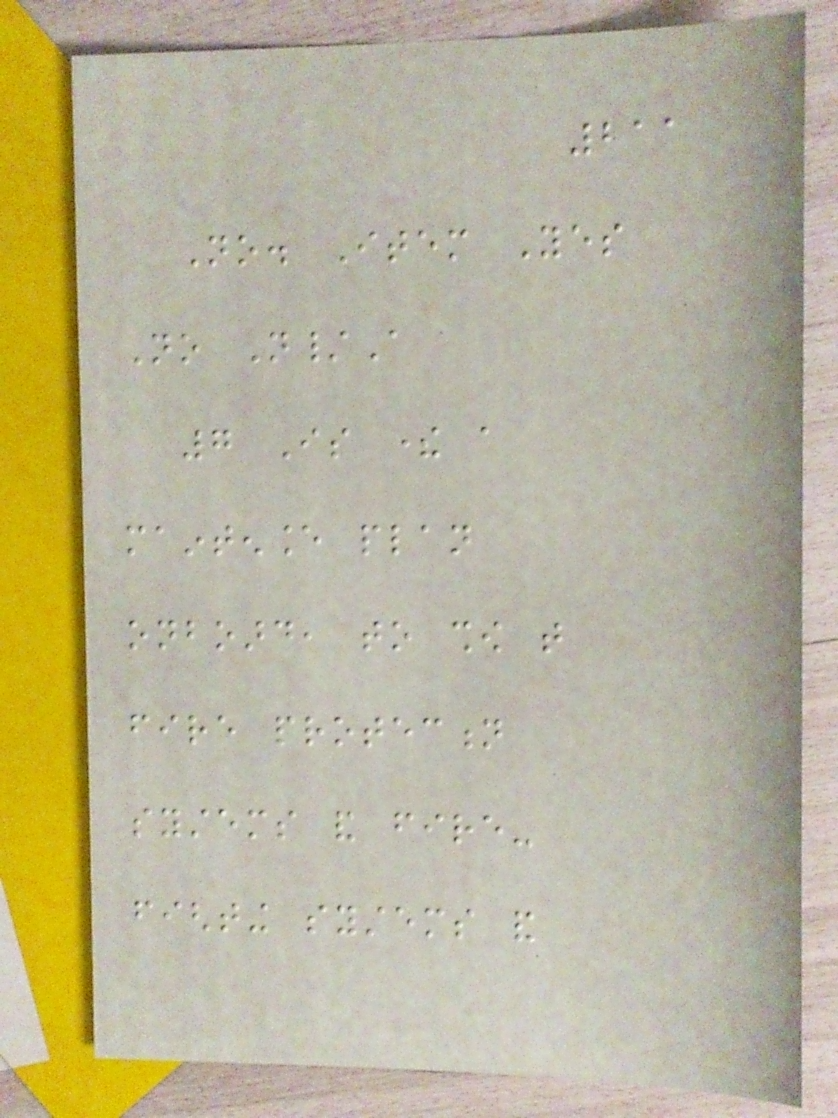211
No. Item Yes
No N/A
7 Is there a
maintenance plan
onboard, to show that
fire protection
systems and fire-
fighting systems and
